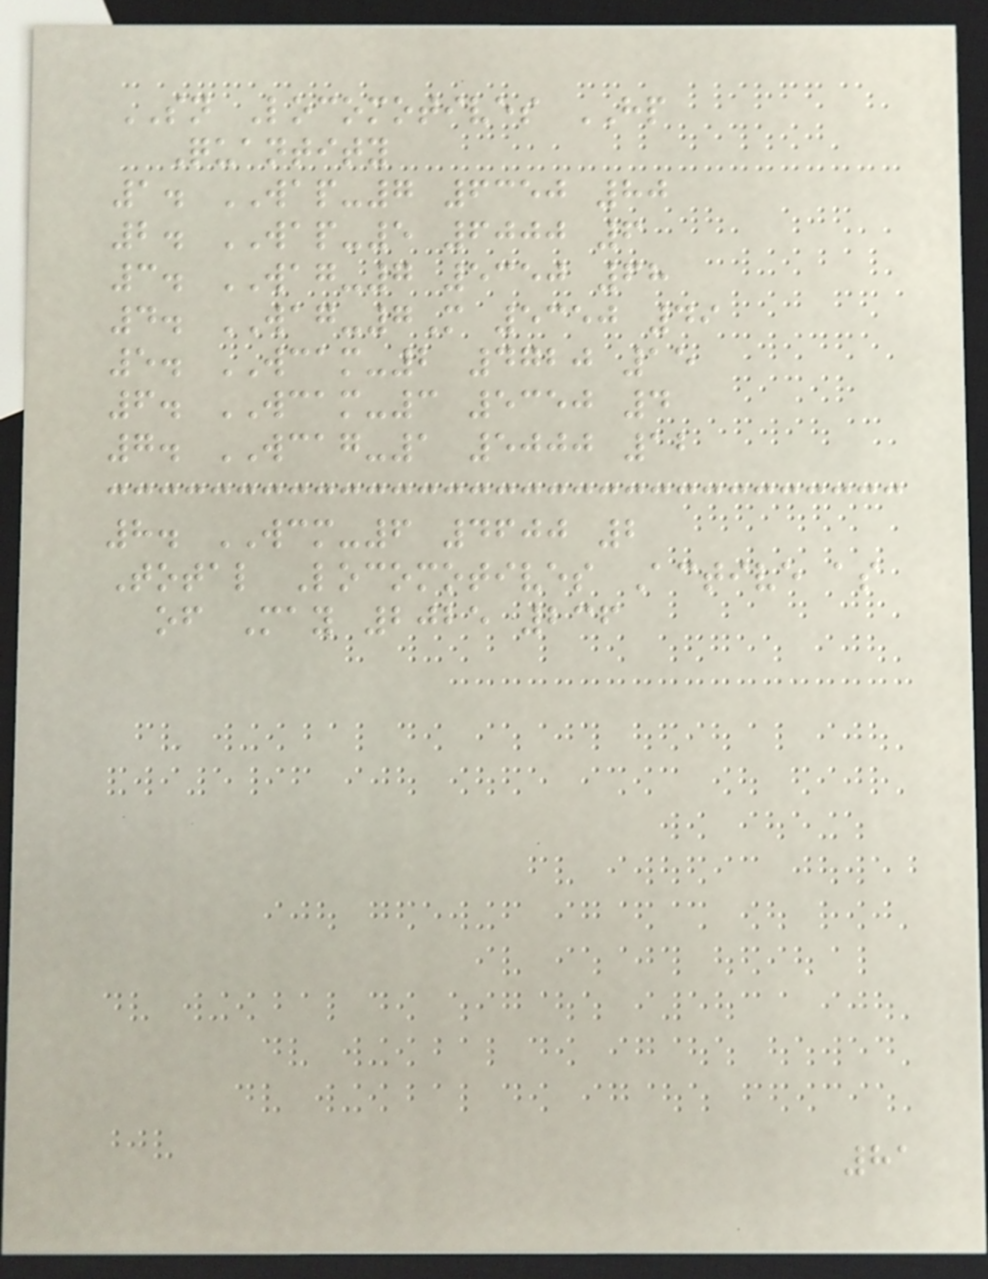SN Locomotives HP
Quantity
1. WAP-7 6350 80
2. WAP-5 6000 6
3. WAG-7 5350 68
4. WAG-7M 5350 49
5. WCAM-2 4720 15
6. WCAM-3 5350 4
7. WCAG-1 5000 12
8. WCM-6 4600 2
Total Locomotives Active as
of May 2025 236
81
